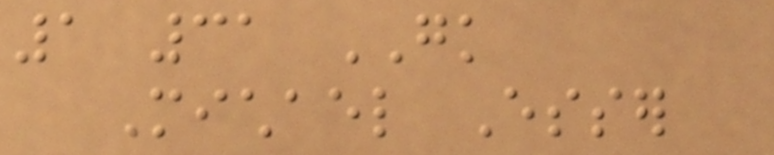1 31 GK
Michael Esser
